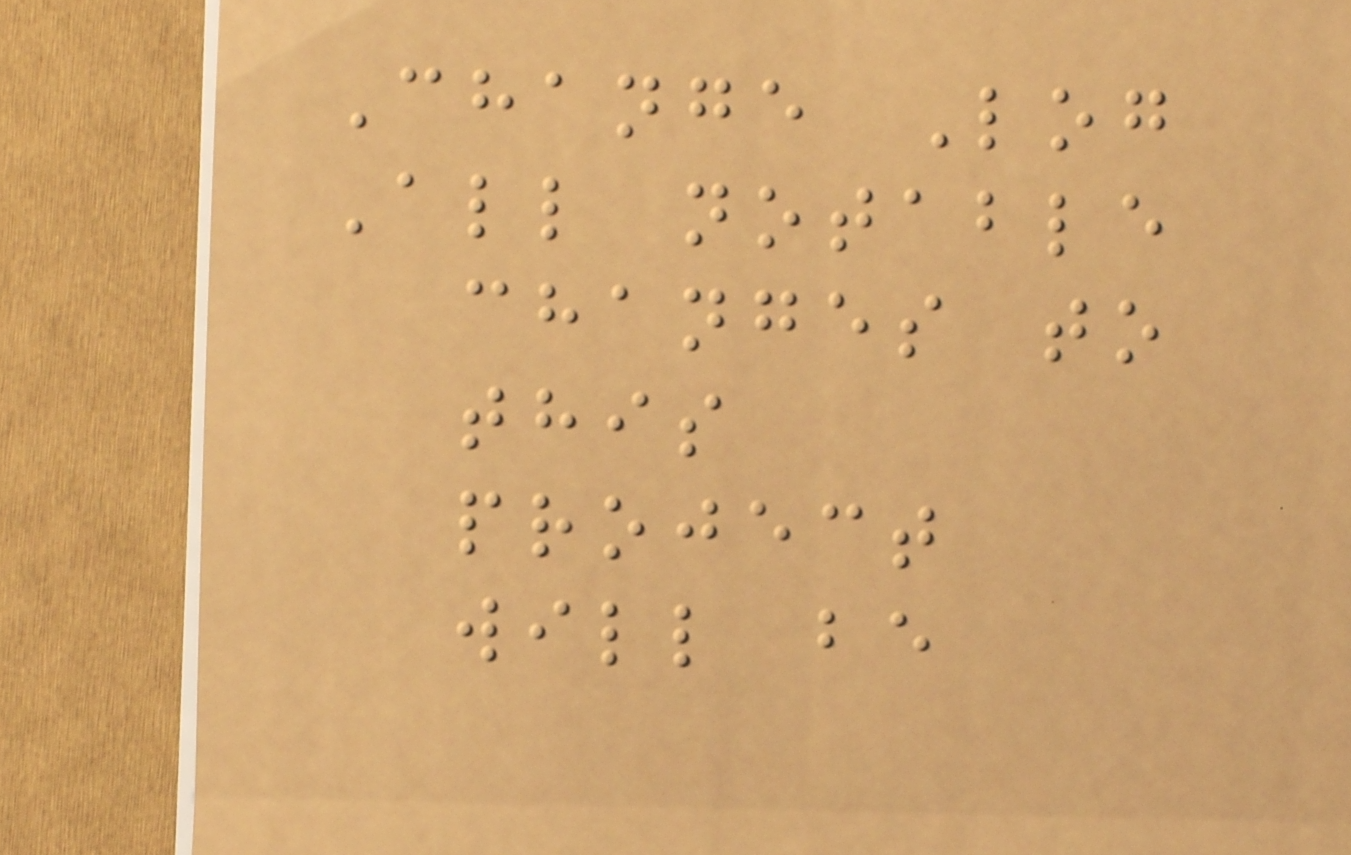Change Log
All notable
changes to
this
project
will be
